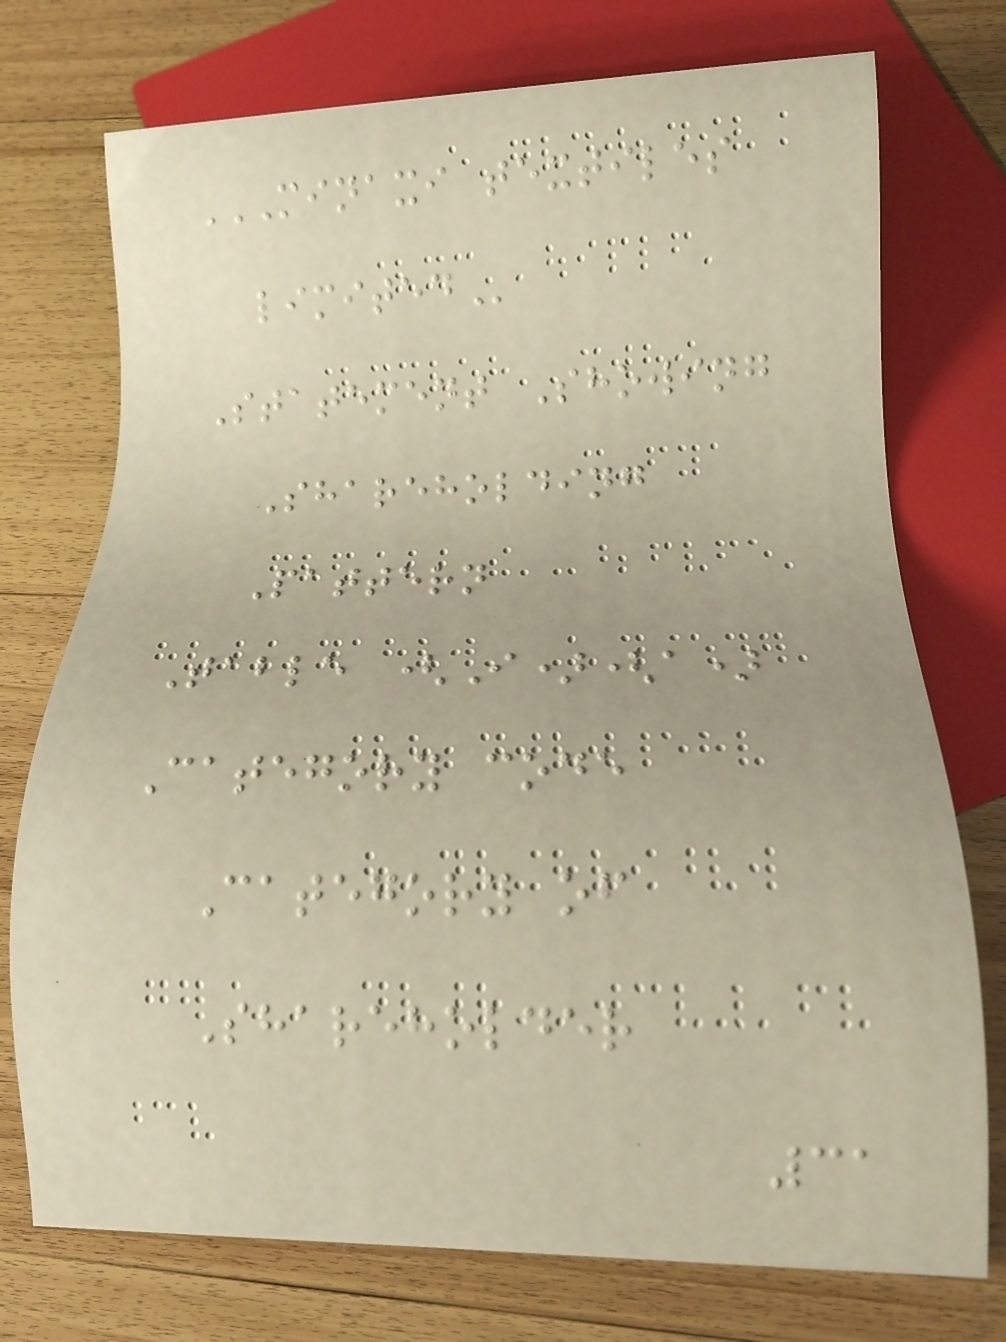MINAXI TEXTILES
LIMITED
Statement Showing
Shareholding
Pattern
Table (I)(a)
Category code
Category of
Shareholder
31
